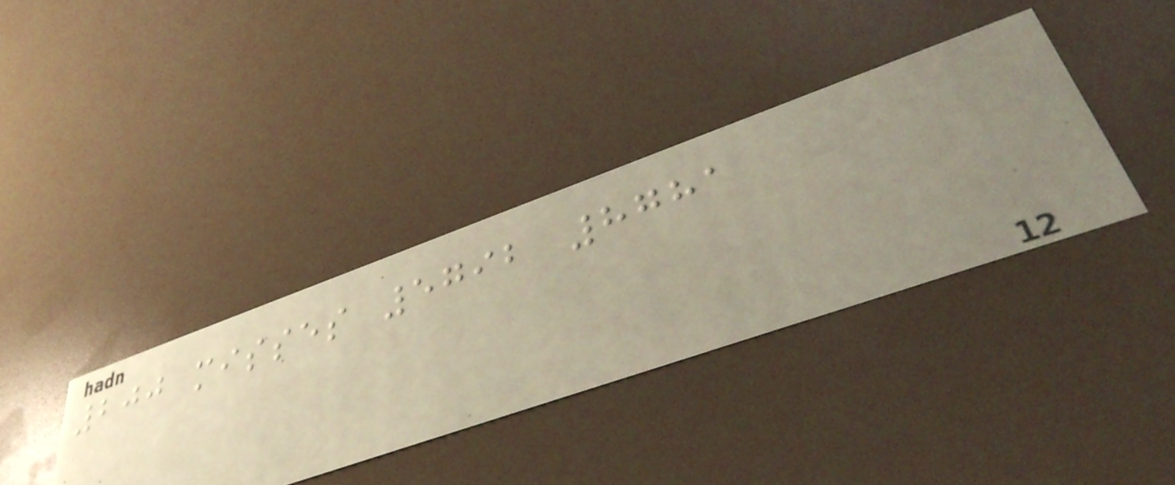200 misses 5792 8781
